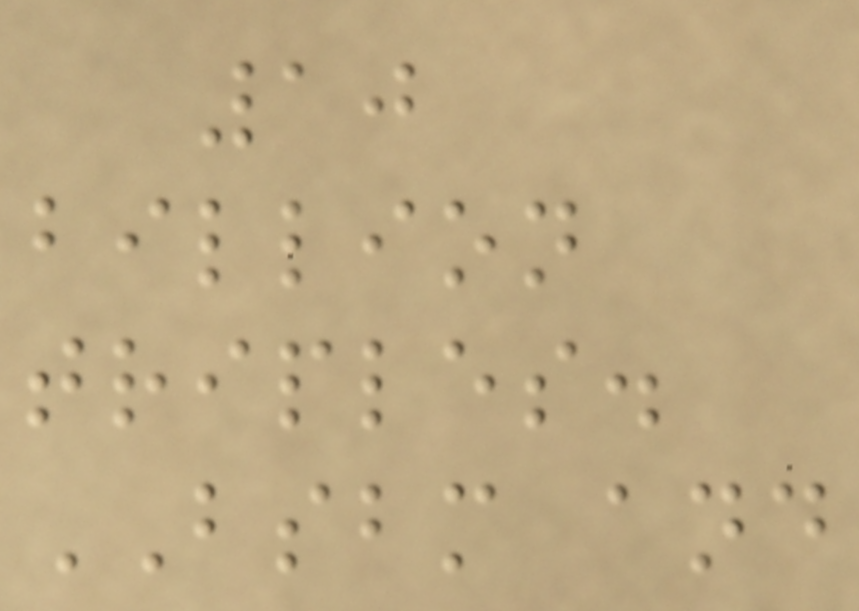10
billion
triples.
BSBM and
